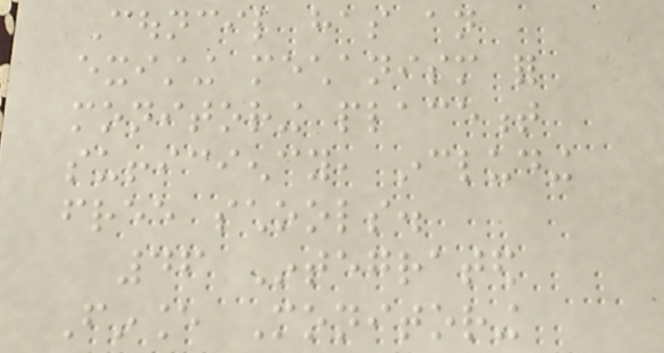Council has an
existing mechanism for
monitoring placement
sufficiency, including
free schools.
46 Integrated
Finance Monitoring
